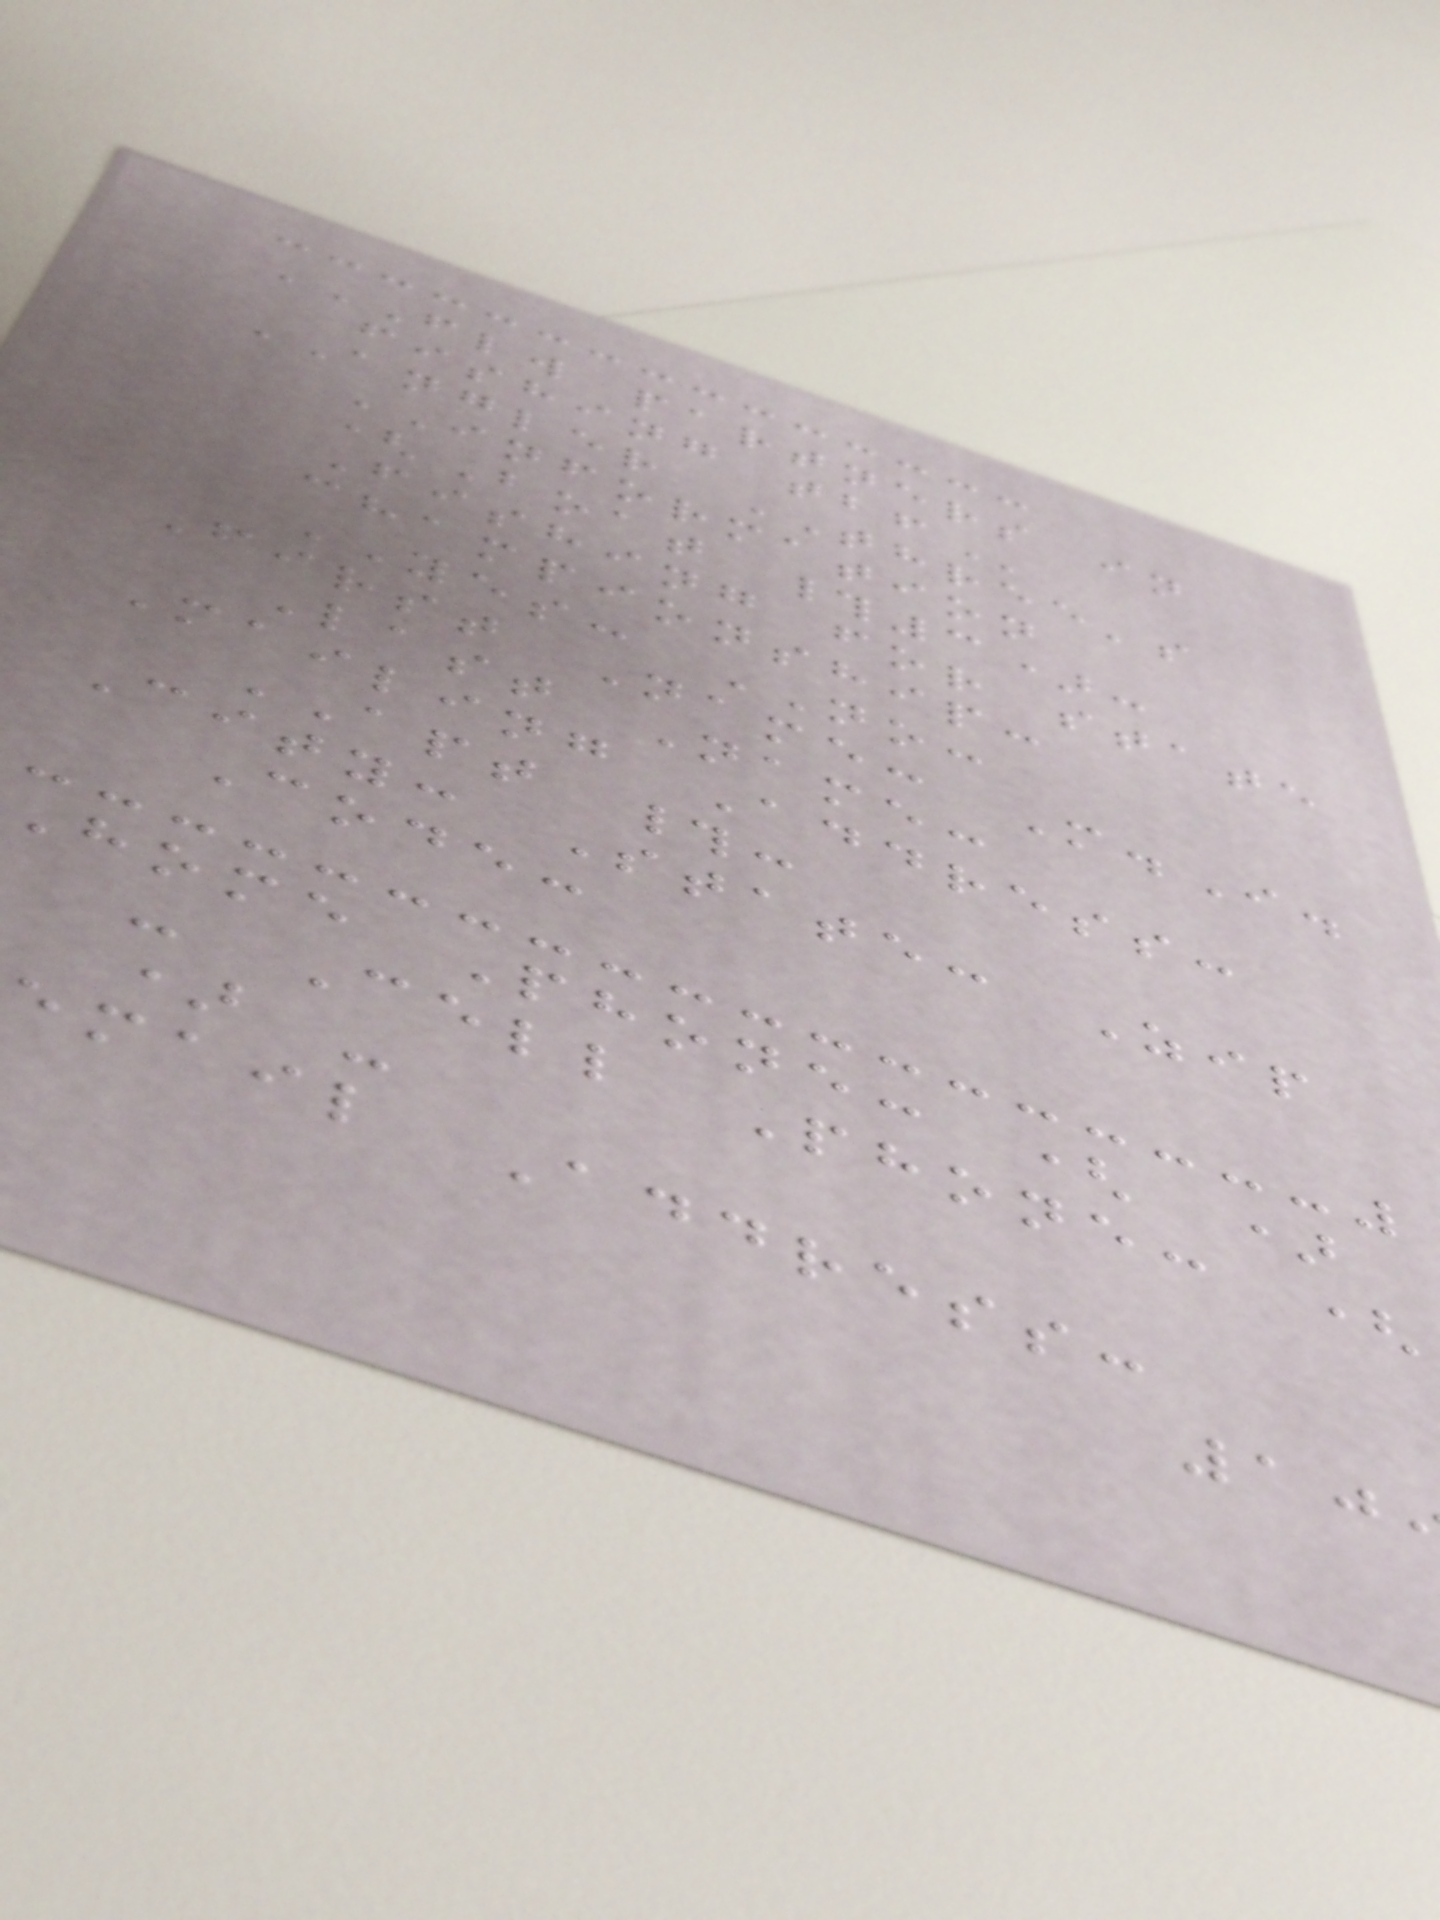FLW PARTNERS IN
fishing
ANGLER THREE's
INFORMATION
(Boat #3):
Fishing for state
championship:
YES: NO:
First Name: M.I.
Last Name:
Mailing Address:
APT #:
City: State: Zip
Code:
Home Phone: ( )
- Cell Phone: (
) -
email Address:
